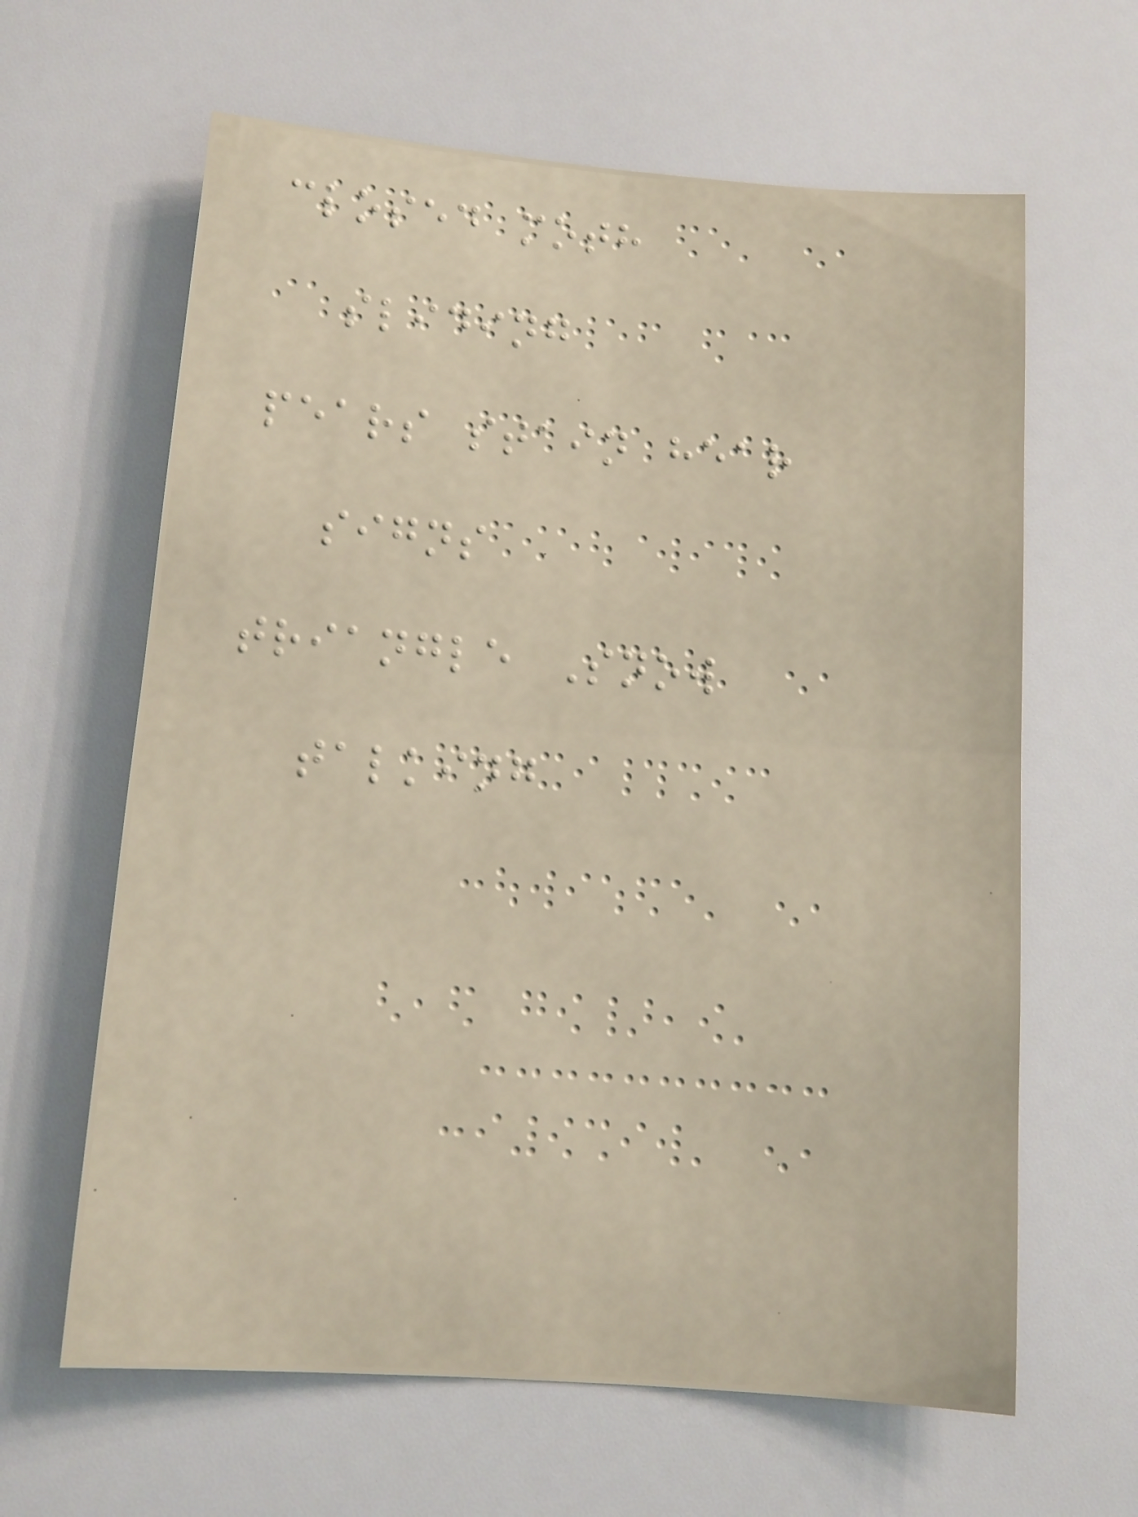closed moth
sliding
pears stain hear
signs
triangle Snow
talking
